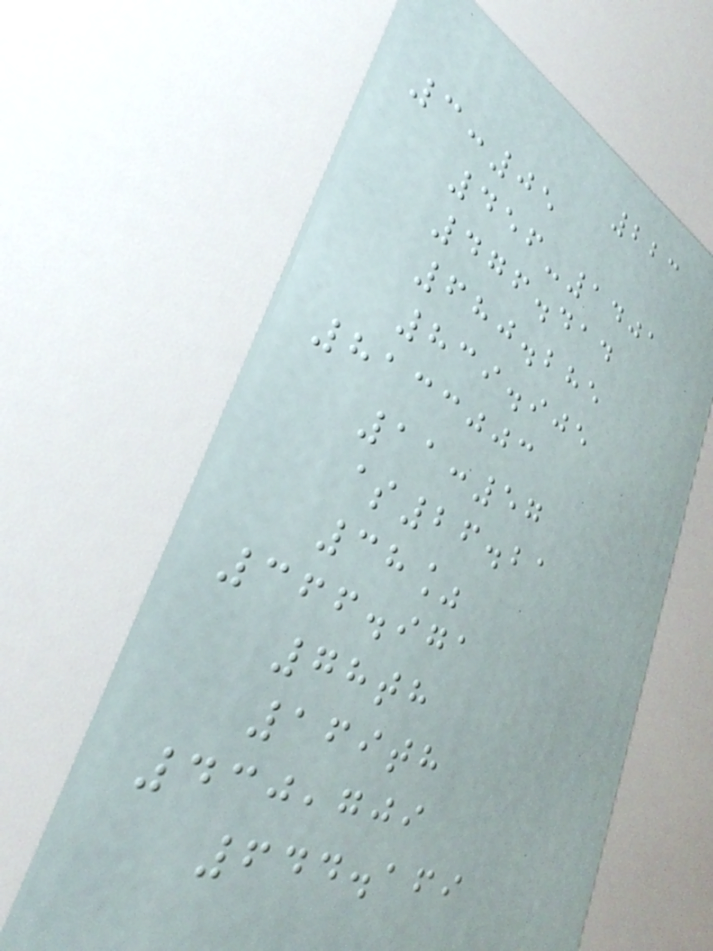223
3:05
456-1401
476.414
680.285
839.905
8133003
11:57
$26.21
38%
366.971
78th
169th
430,709
644.169
